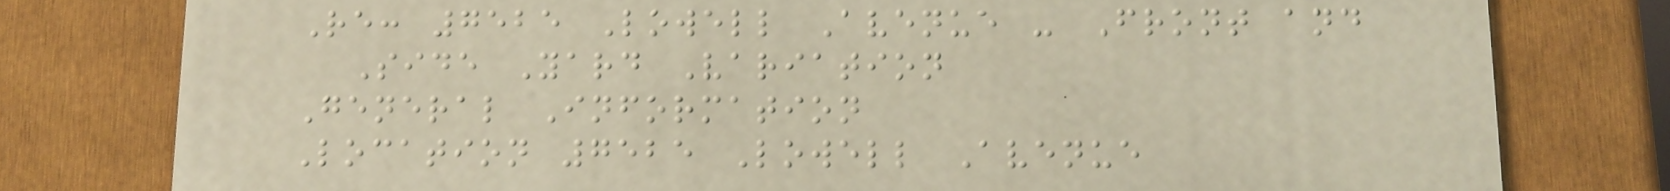Re: 7525 Lowell Avenue - Front and
Side Yard Variation
General Information
Location 7525 Lowell Avenue
